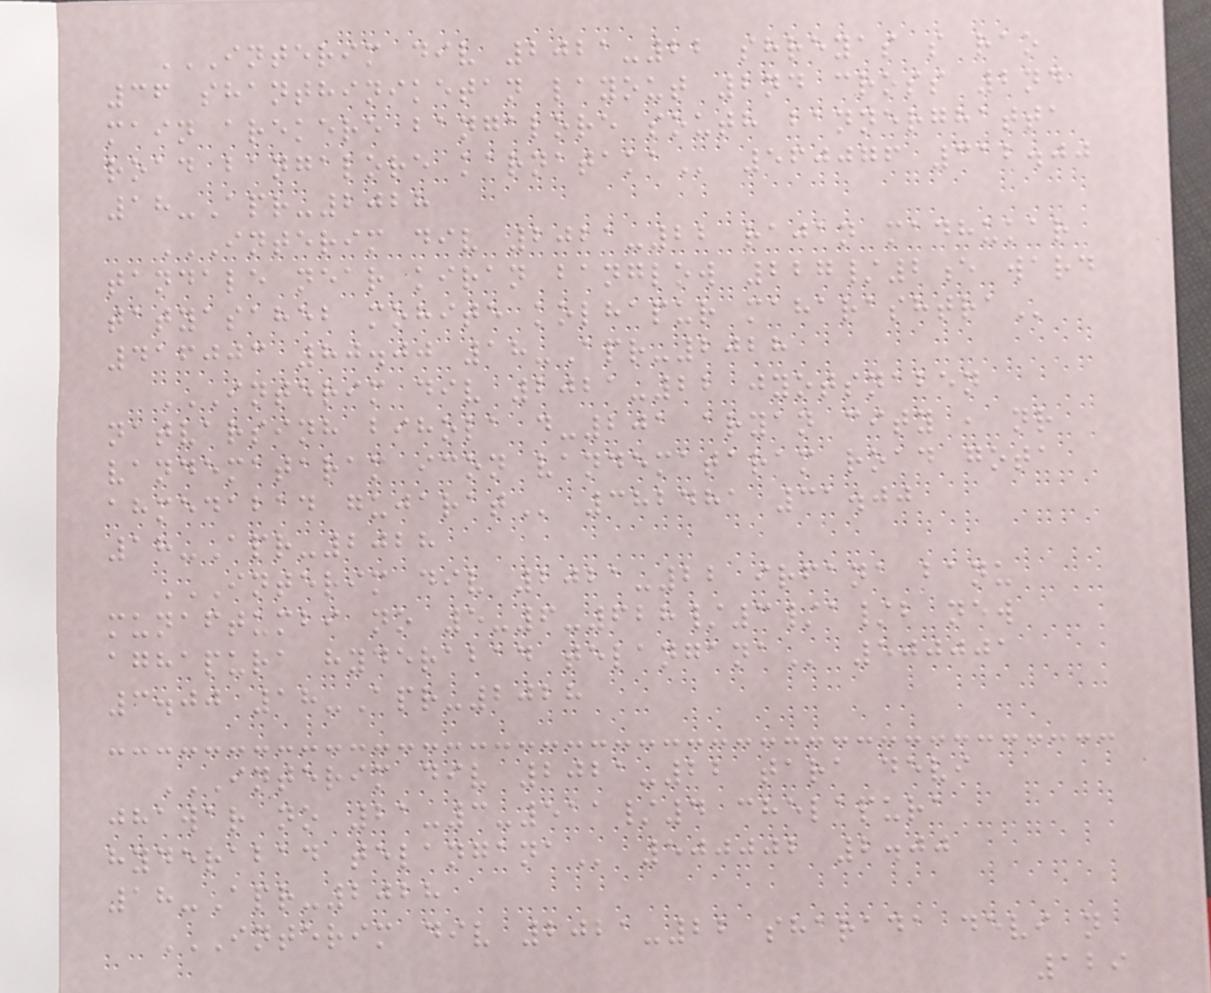INTERIM DIV 2021-22 SHREYAS S RAO
36 SHANTHINIKETAN LAYOUT 2ND CROSS 2ND
MAIN AREKERE BANGALORE SOUTH BANNERGHATTA
ROAD BANGALORE KARNATAKA 560076 312.00
18-Apr-2028
INTERIM DIV 2021-22 RAJAN MADHUKAR
TANDALE NEAR KIRAN BANGLOW 227/2E WARD
TATYASAHEB MOHITE KOLHAPUR MAHARASHTRA
416003 80.00 18-Apr-2028
INTERIM DIV 2021-22 JYOTSNABEN
NATVARSINH BIHOLA D-201 ARYAN CITY , NR
VANDEMATARAM ICON VANDEMATARAM ROAD GOTA
AHMEDABAD GUJARAT 382481 31.00
18-Apr-2028
INTERIM DIV 2021-22 IRFANA BANU
MUNAFTUMBI NO 5-6-628/3/A/B NEW
AGHAPURA HYDERABAD TELANGANA 500001
3.00 18-Apr-2028
INTERIM DIV 2021-22 TARA DEVI
JHAWAR NO 21-3-511/4 CHELAPURA
HYDERABAD TELANGANA 500002 2.00
18-Apr-2028
INTERIM DIV 2021-22 SHARADA DEVI N
129
